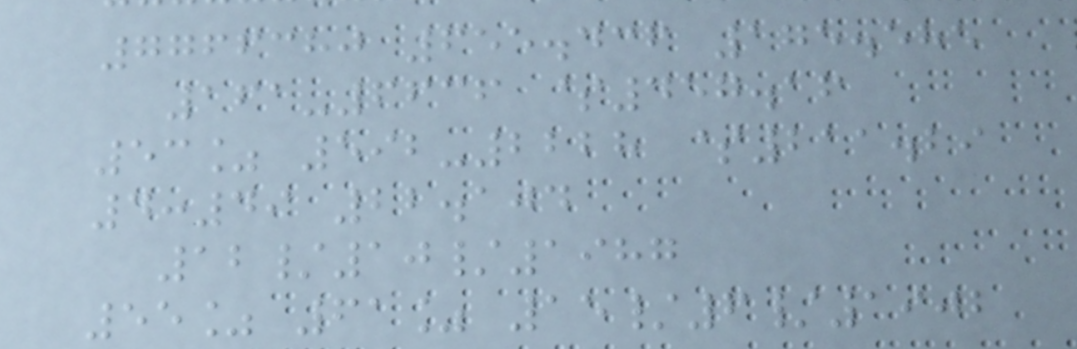7766380 655.436 175.585
161-6636 $457.16
53% 592-2228 $211.29
4:49 22.104
12/10/1987
55% 61% 15/6/1902
